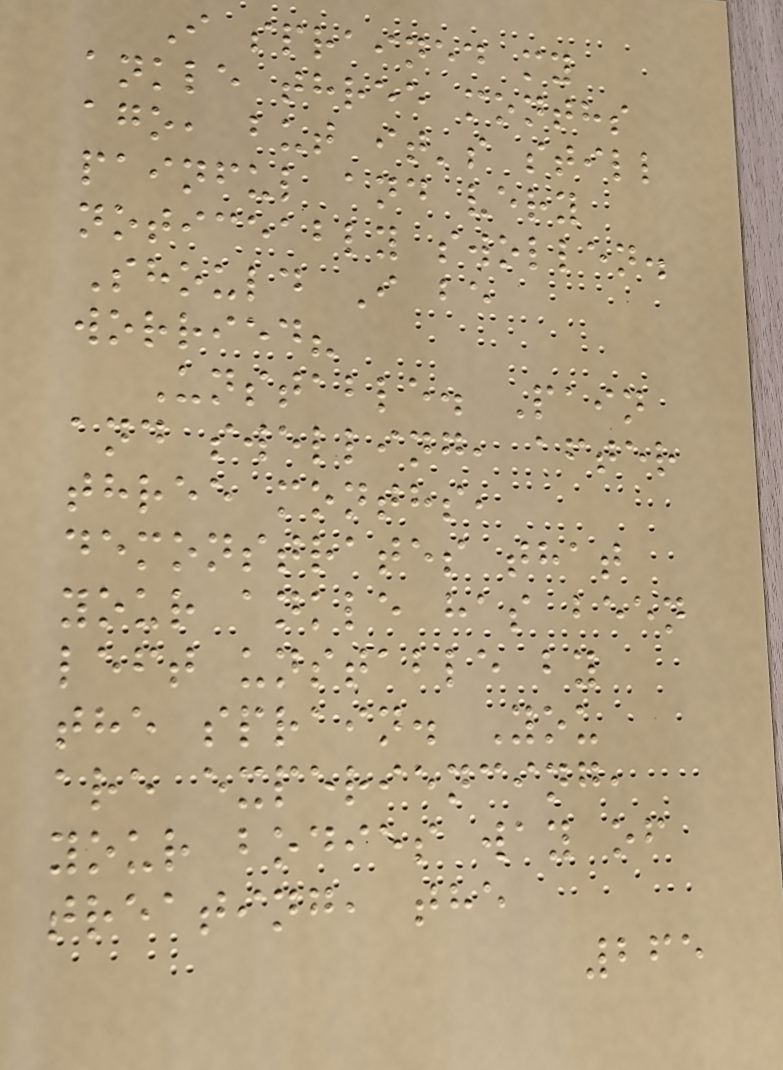I sprained my
ankle three months
ago, but it's still
painful and very
noticeably swollen.
Should I be
worried?
Unstable. Pain
and swelling, after
three months,
demonstrates that
your ankle has been
left unstable by
the sprain. You
are experiencing,
your bodies way of
treating, the
265
